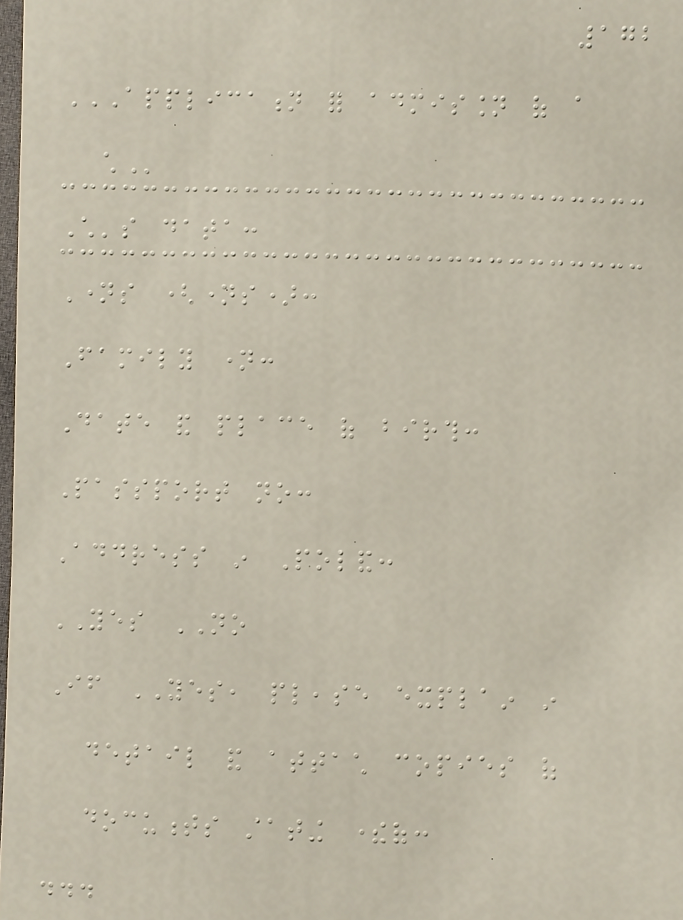172
APPLICATION FOR ADMISSION OF A
CHILD
Child's data:
Names (names):
Family name:
Date and place of birth:
Passport no:
Address in Poland:
YES NO
If YES, please explain in
detail and attach copies of
documents stating thereof:
...
